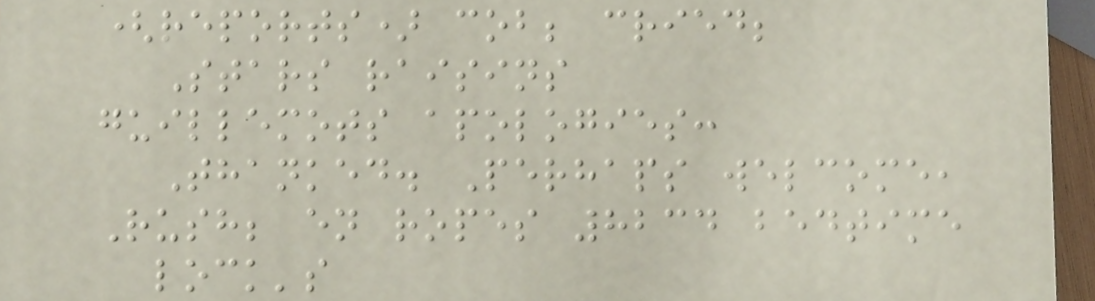(reports) cob; cried;
Stars raisins
guillemots apologies:
Thanked. Perhaps welcome,
Rush; en ropes 8234 bedtime
lock's
